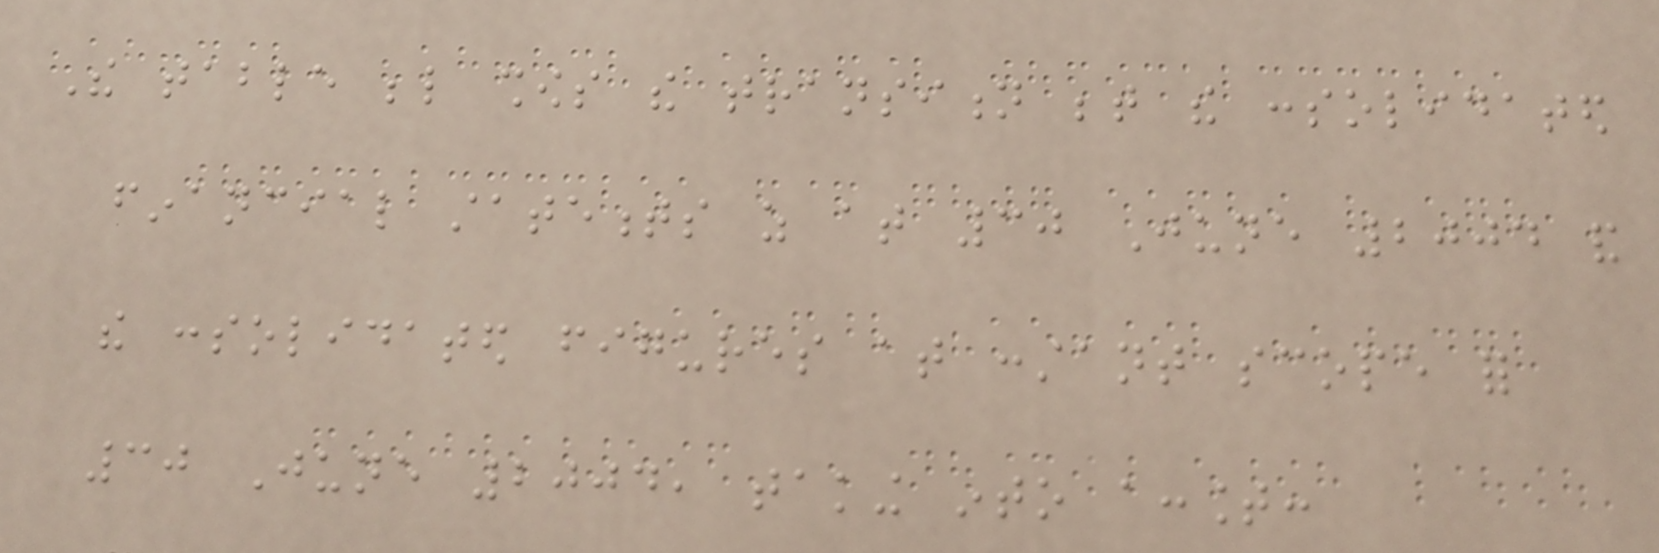The table below shows the transition between the consolidated
financial statements as at 30 June 2004 and
the consolidated figures at constant scope for
30 June 2004, taking into account:
